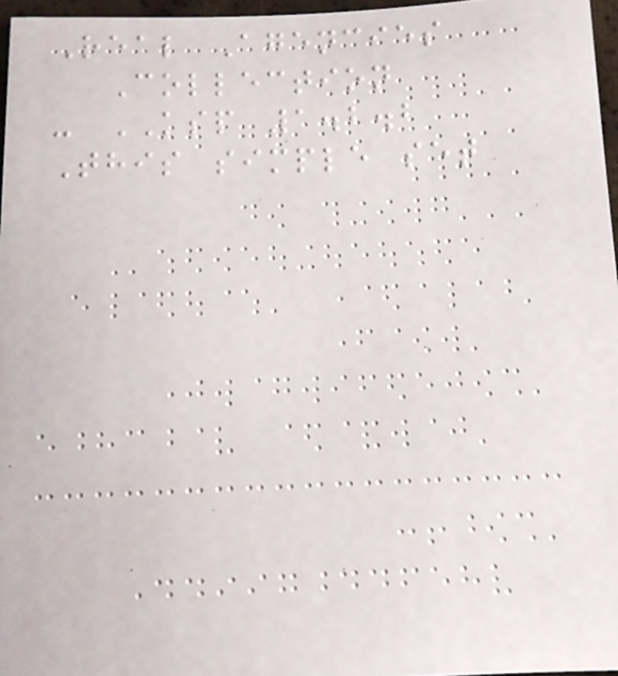Real Agencies
Collection
- KSP 1.2.2
This simple set
